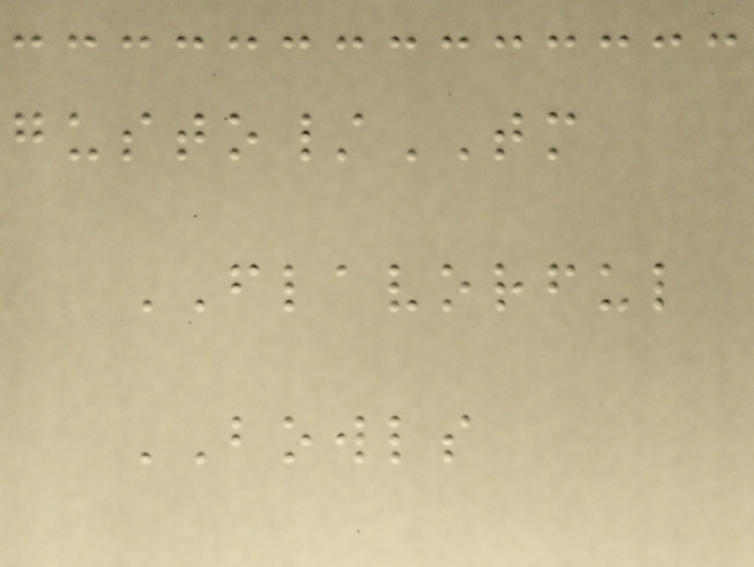gusto/TM
FLAVORFUL
BOWLS
